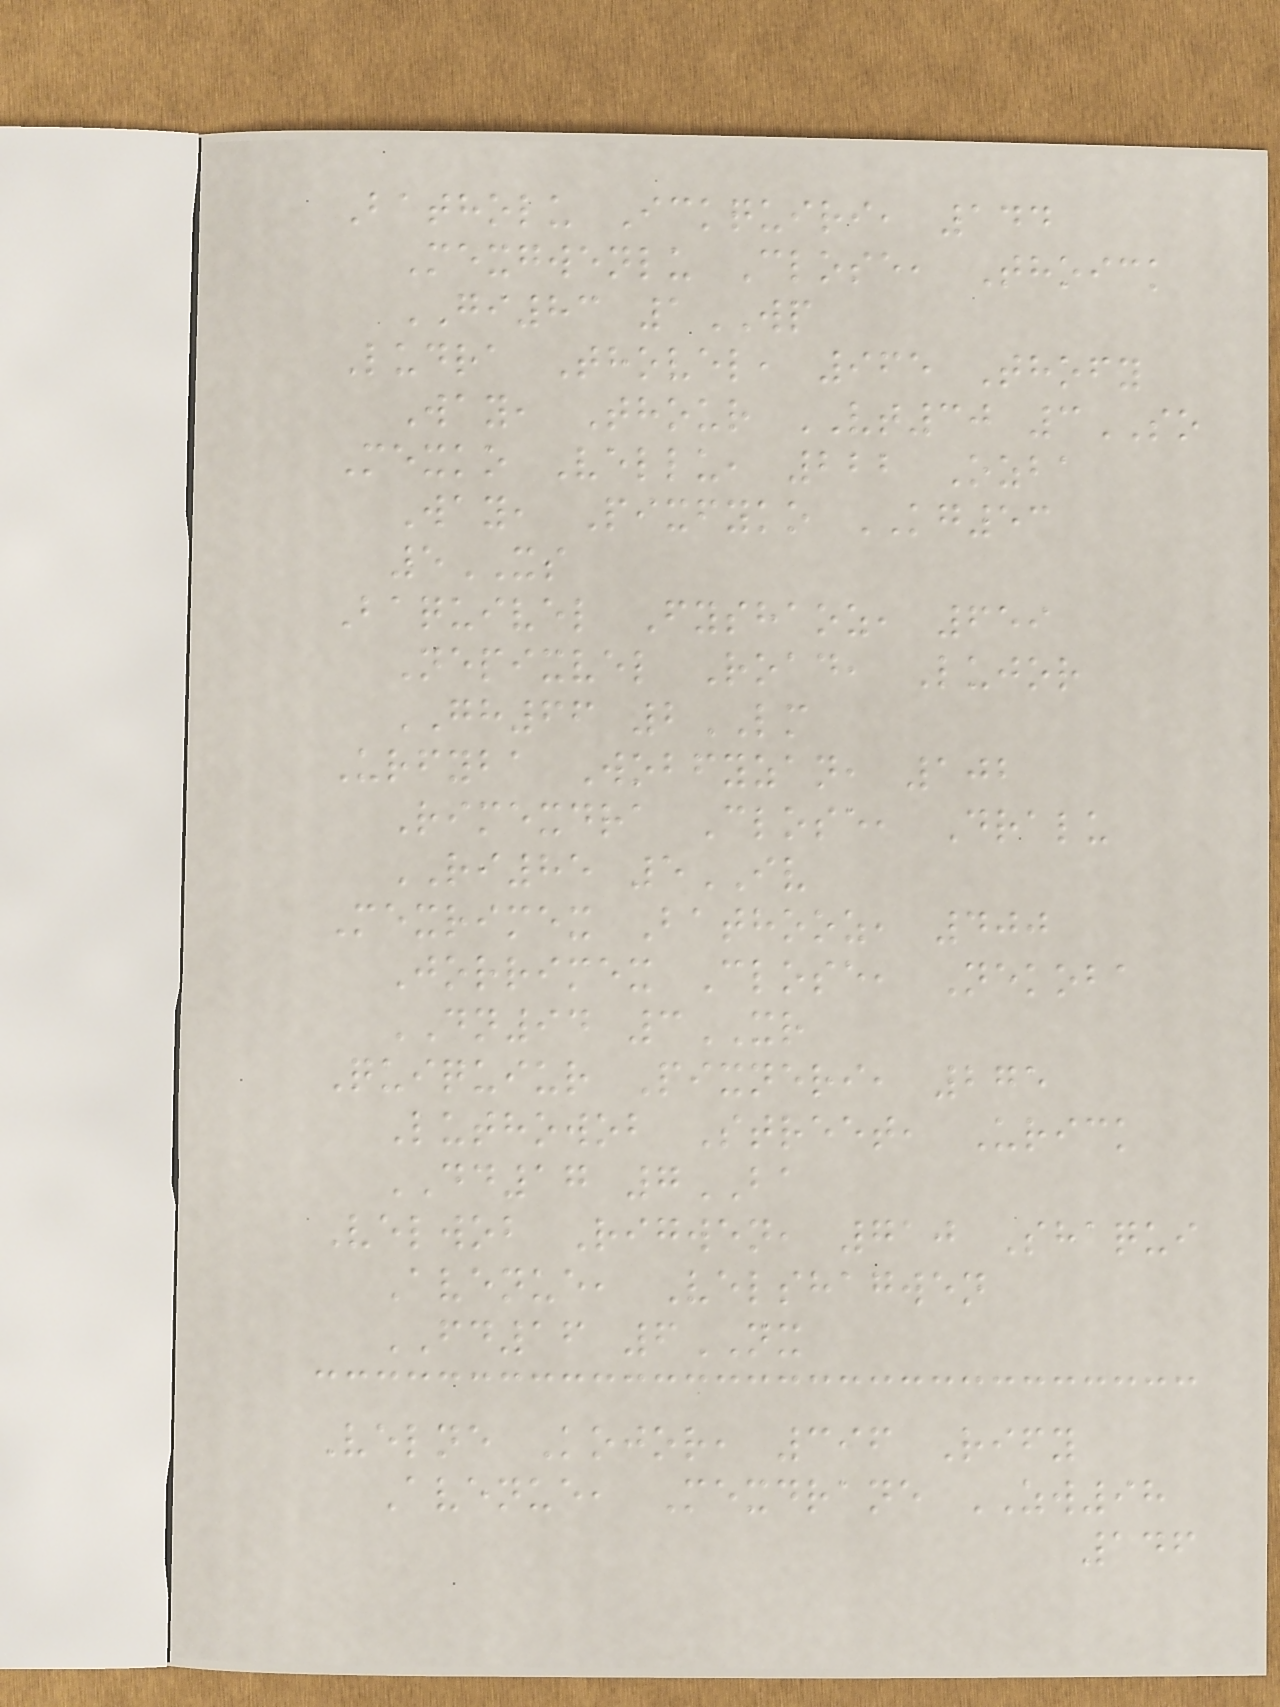Batholu Ickquiri, 144
Mexgwenlu Close, Thoick
GI83 1WP
Ludra Thovel, 965 Thofy
Way, Thour VT30 3SO
Mexko Vellu, 222 Ozba
Way, Pixfyko KG53
5XS
Baquivel Fyshaoz, 659
Nepixvel Road, Lujor
GH66 2LM
Urfyba Wobfyzan, 102
Rimexdra Close, Dralu
RI85 5IV
Mexrimex Bathooz, 400
Jorrimex Close, Nekoba
DN94 3XR
Quiquiur Pixneri, 275
Luthowob Street, Urick
DD17 7BA
Velwob Rigwen, 710 Shaqui
Avenue, Velshagwen
FD16 6NX
Velne Kojor, 396 Rify
Avenue, Mexdrane ZW98
146
